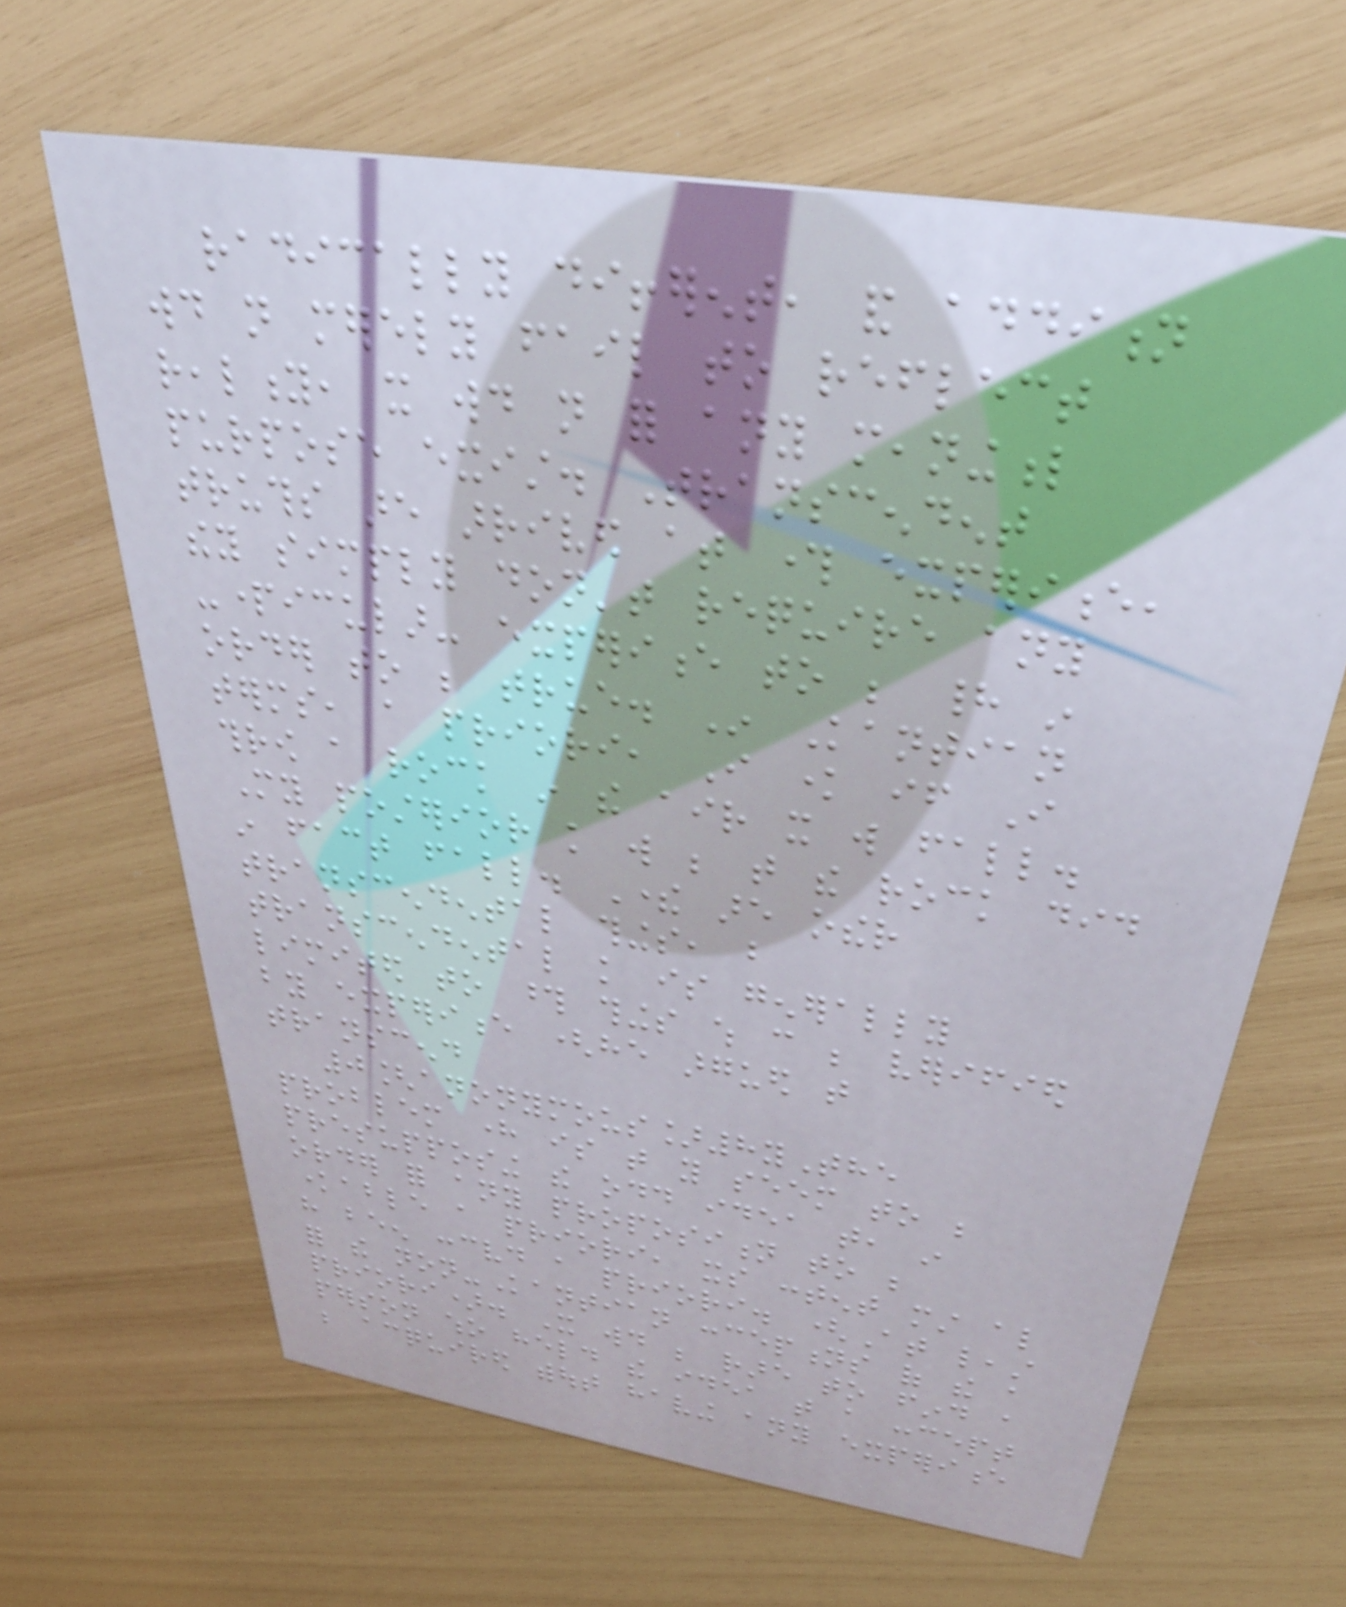radically different, and addition
would not merely fail to reflect
reality, it would not for any meaningful
purpose exist. Transcendent
truths are arrived at through experience,
they simply don't require any
-particular- experience to be had in
order to be true. In Kantian
terms, a priori, I know if I
throw a rock in the air it will fall.
My posterior knowledge will be that the rock did
in fact fall. There are other
transcendental things, but
transcendental knowledge is generally
limited to those things which can be verified
by experience (he argued that
transcend
0[anonymous]8yThe
problem here is that you seem to be
presupposing the odd idea that, in
order for any proposition to be
knowable a priori, its content must also
have been conceived a priori. (At least
for the non-Kantian conceptions of the a
priori). It would be rare to find a
person who held the idea that a concept
be acquired without having any experience
